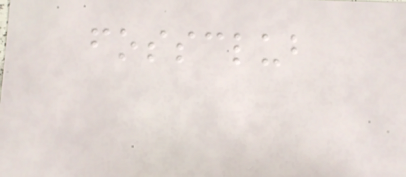fossclub
